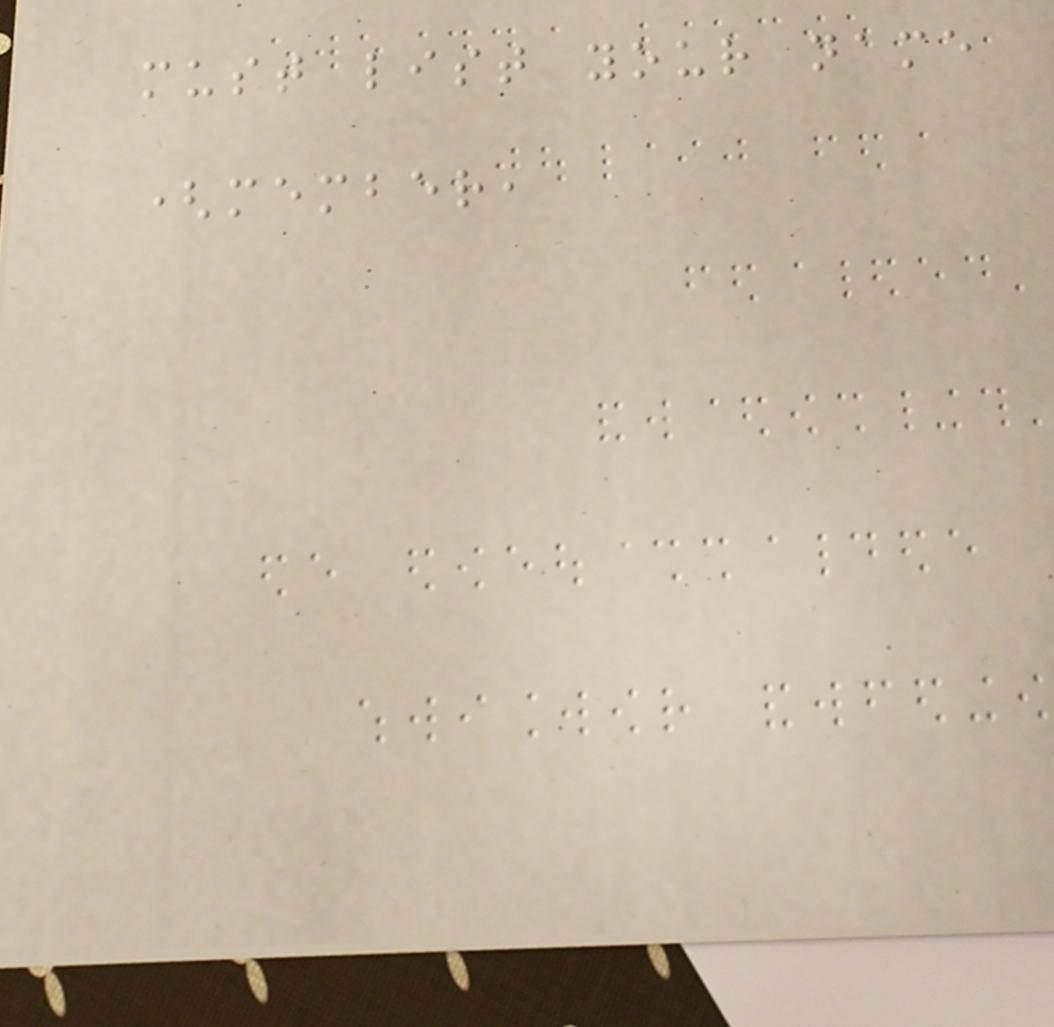must list your name
(member,
